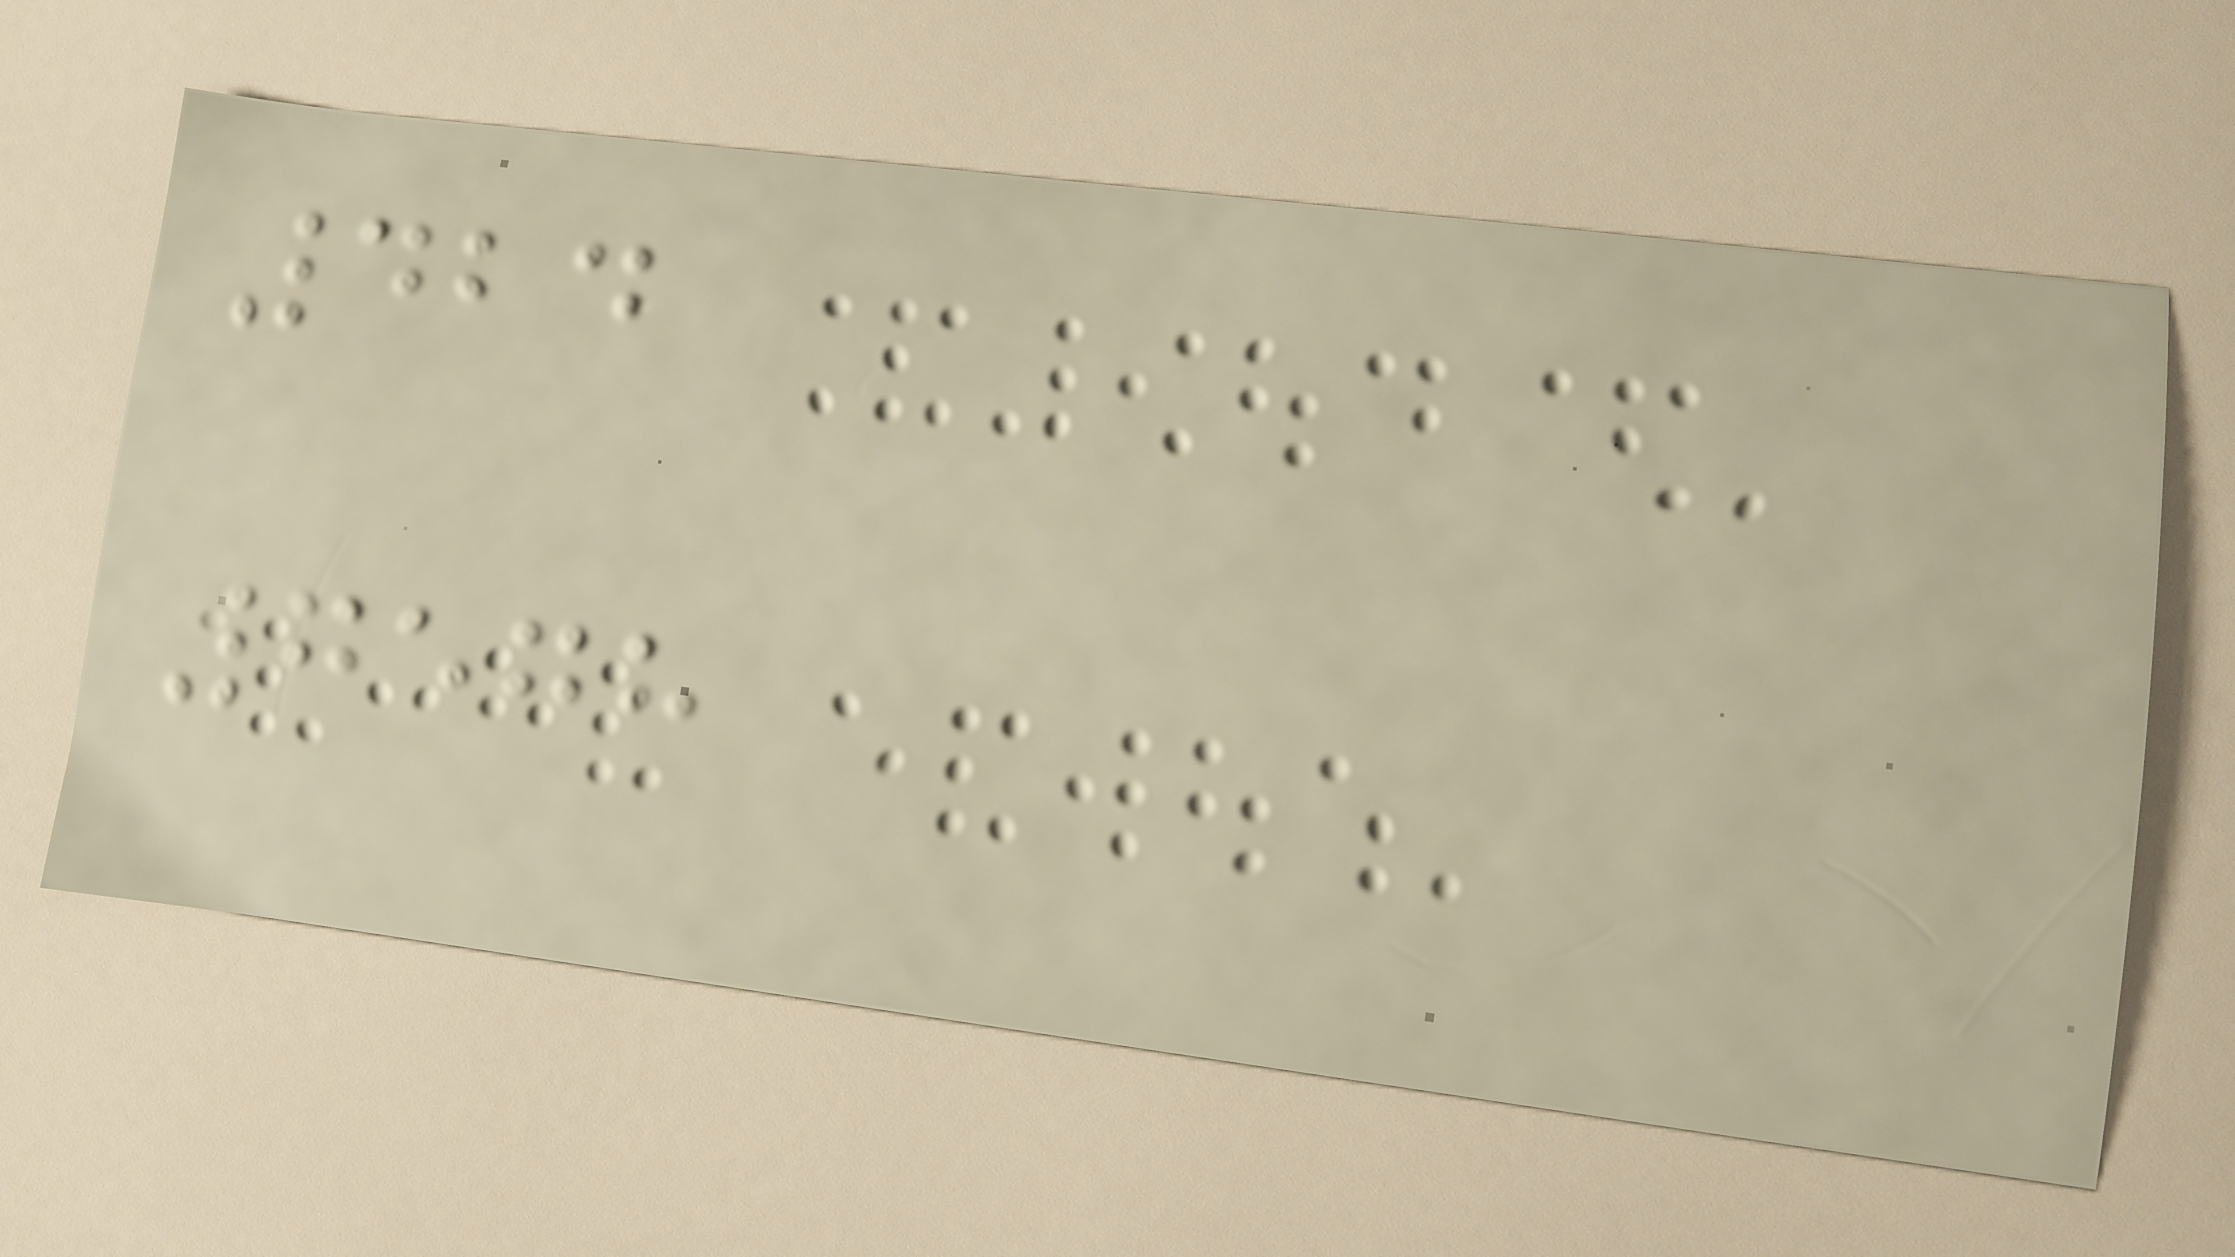424
7578
